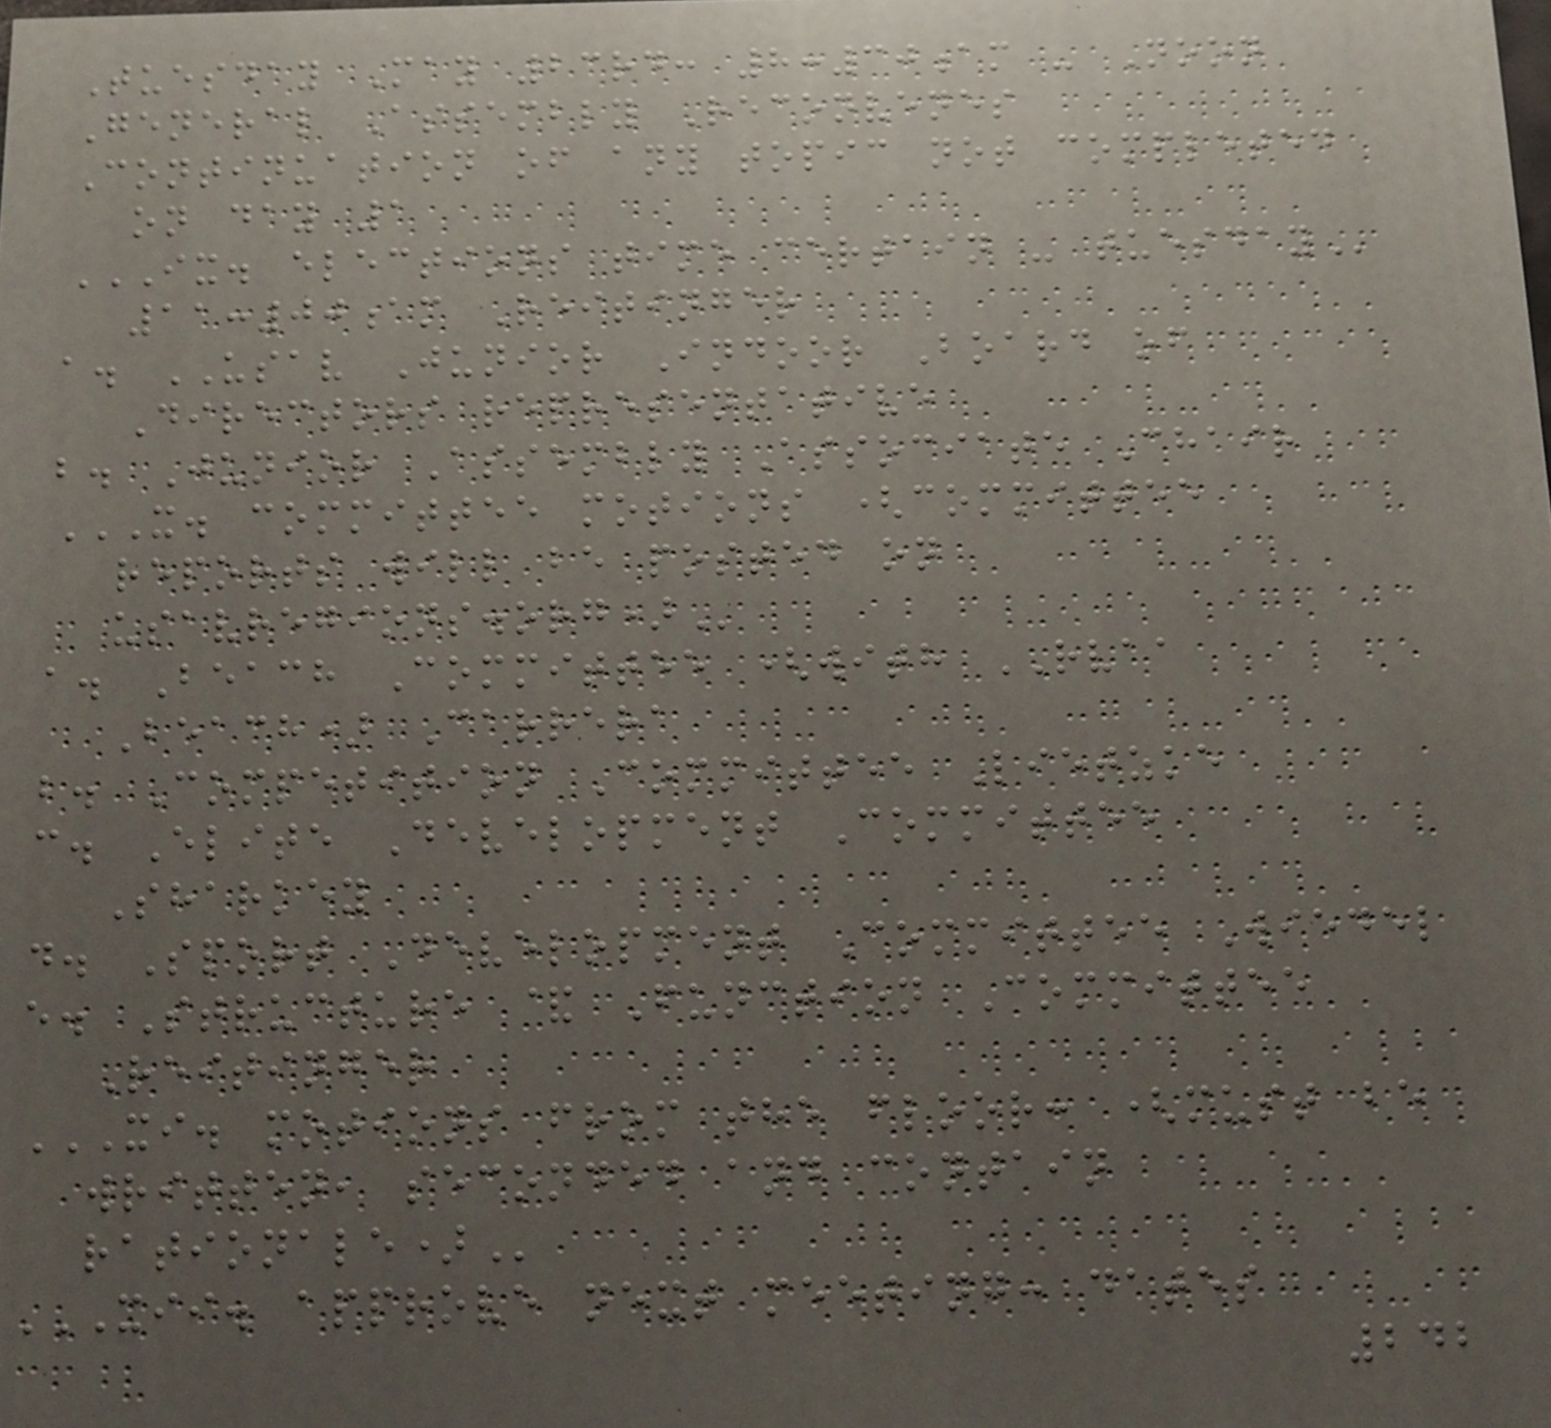Tuesday May 23rd: 8:30am - Noon
General Assembly Reconvenes
Continuation of any topic not completed
on day 1
IX. ELECTIONS TIME CERTAIN - TUESDAY
11:00am Reitinger
a. USAV Junior Indoor Board of
Directors representative
b. Junior Assembly Associate Chair
X. COMMITTEE MOTIONS (COMMITTEE
REPORTS WILL BE POSTED ON
USAVREGIONS.ORG)
a. Beach Committee (with RVAA
Beach) Carrera
b. Competition Committee Lietzke
c. Elite Development Committee
Sharkey
d. Sport Development Committee Wiedel
e. Structure & Function Committee
Reitinger
XI. MOTIONS FROM THE FLOOR: (MUST BE
WRITTEN, SECONDED AND CONTAIN
RATIONALE)
XII. APPROVE NEXT MEETING: DATES
242
